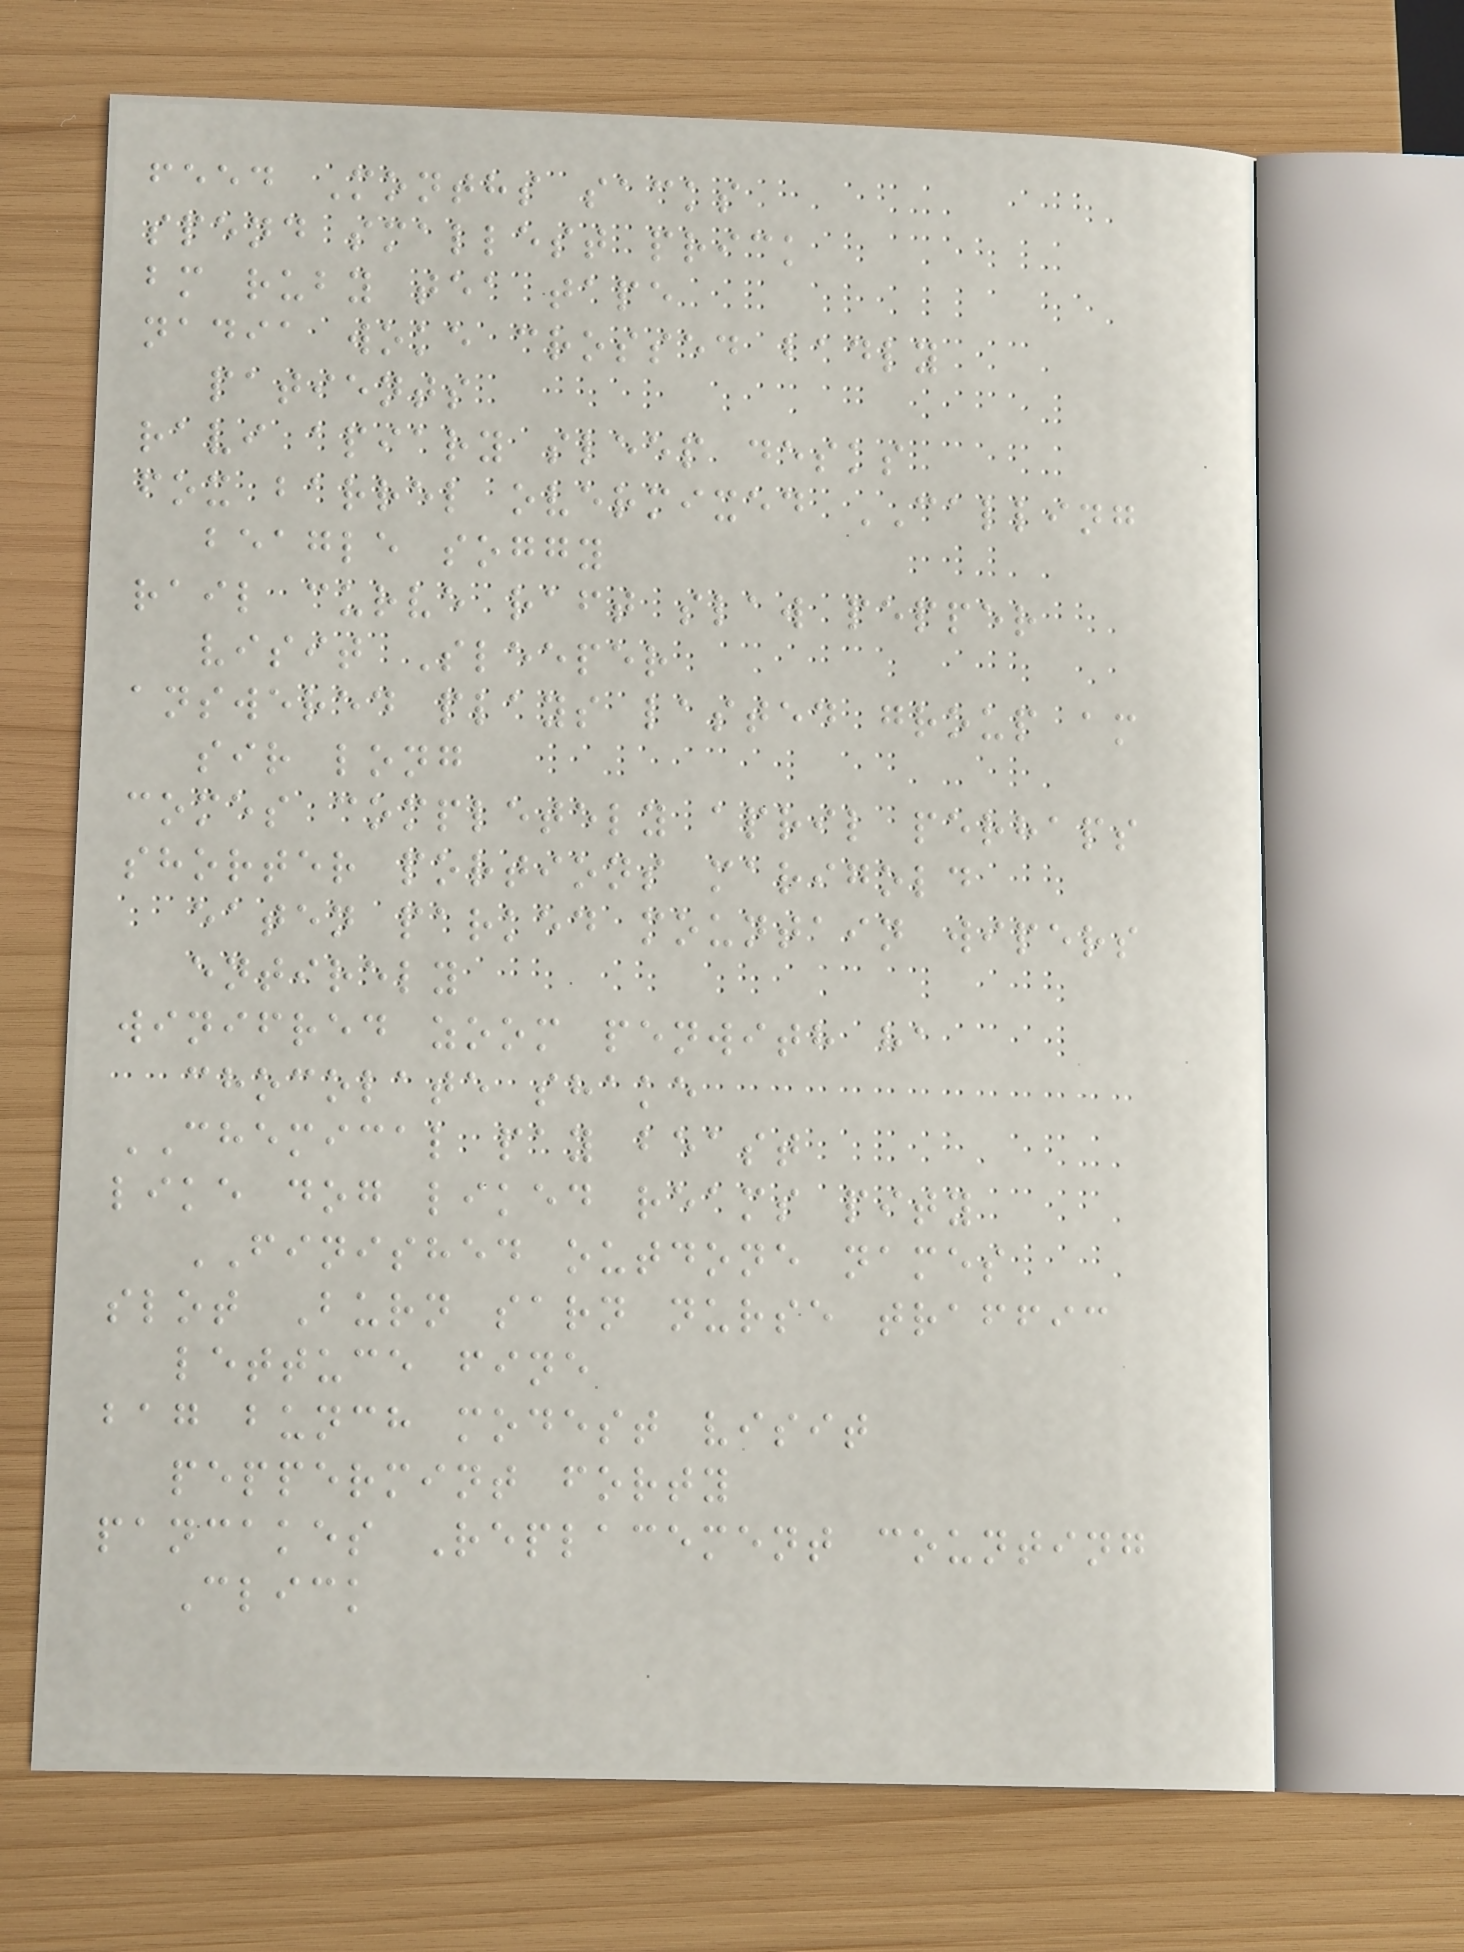feed Months sacks
spend smallest prick
bm ruby tea tape
nadia woke crossed badly
patients
ravi apiary sleep desks
fox barrel overmixed CALLING
beagle soggy
rail curve raft slaw pepper
visit Sleeper
answered plays lasted group am
sir long
comes completely april perhaps
shorter portions marigold
eaten parked mountain wipers
entirely
winifred zoom penwith ha
chocolate shake
CHEMICAL pay beast
like dog liked reams pity
FINISHED outdone names
slot Burn sarn nurse traffic
lettuce fine
bag bunch modest visit
peppermint forty
pancakes Replacement counting
Click
